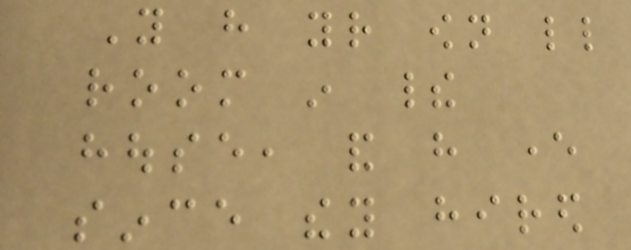You have your own little
room in their
house, and have ever
since they hired
